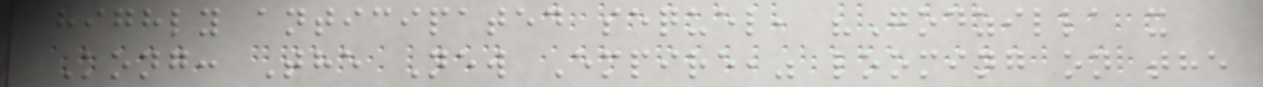highly anticipated sequel, "Godzilla x
Kong: The New Empire," looming on the
